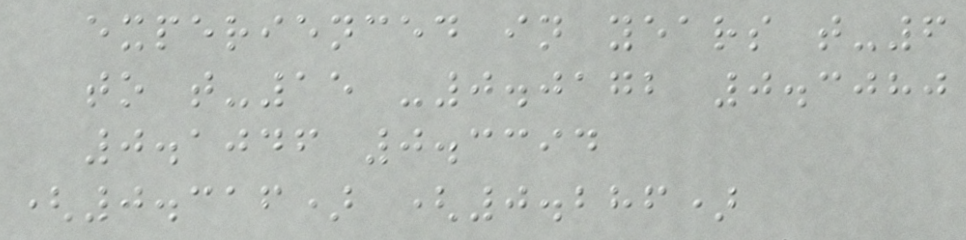experienced in years t-6
to t-15 -0.0172 0.3080
0.1046 0.3394
(0.316) (0.286)
